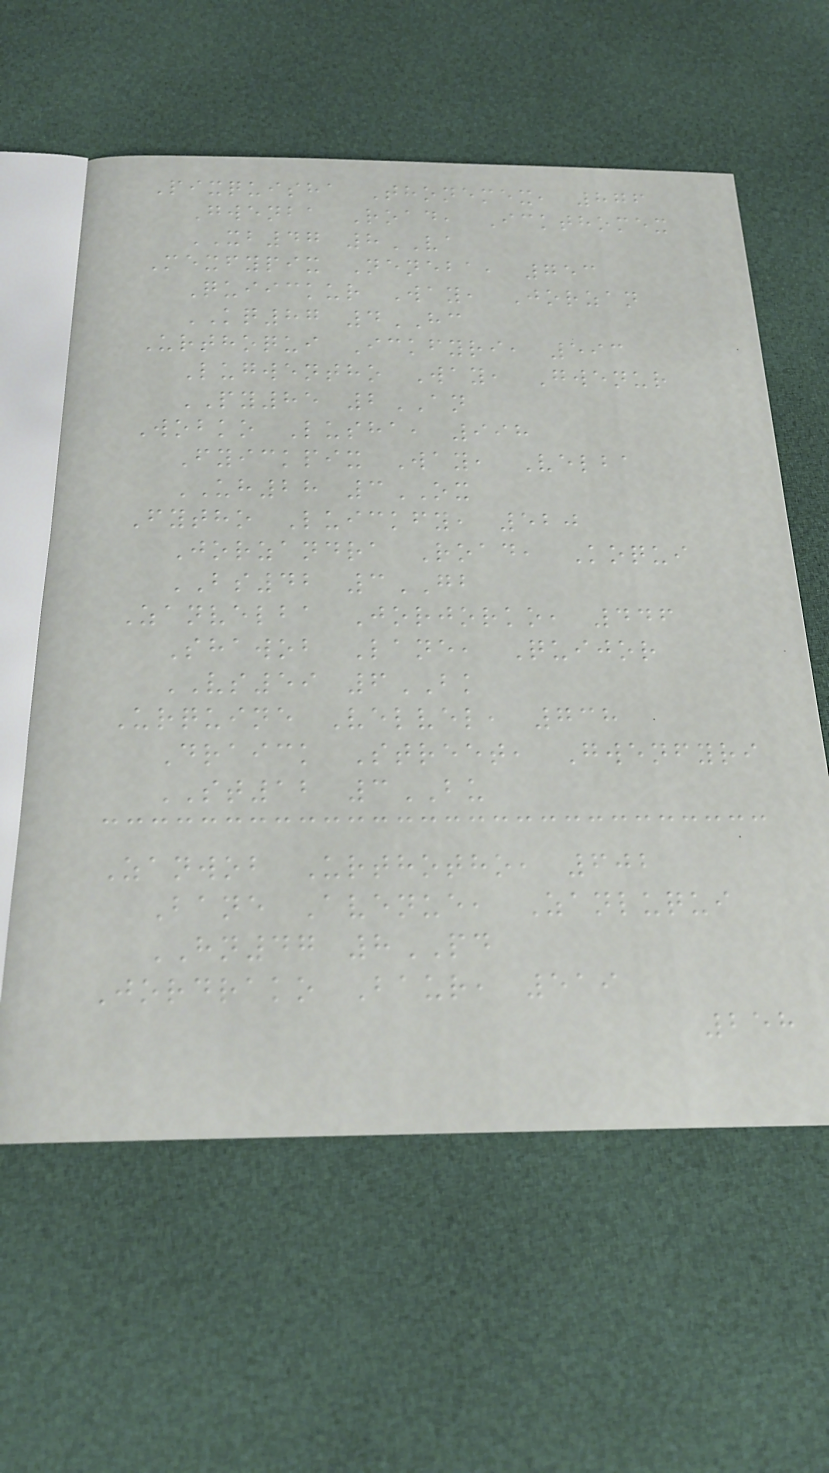Pixquisha Thonemex, 876
Gwenba Road, Ickthomex
XB47 8VA
Mexfypix Neneba, 753
Quiickur Way, Jorzan
KQ87 4HC
Urthoqui Ickfyri, 593
Lugwentho Way, Gwenur
PY85 2AN
Wobko Lusha, 998
Fyickpix Way, Velba
UH28 3OX
Fytho Luickfy, 520
Jorzandra Road, Koqui
BS42 3GB
Zanvelba Jorjorko, 446
Shawob Lane, Quijor
VS59 6BK
Urquine Velvel, 738
Draick Street, Gwenfyri
ST12 3BU
Zanwob Urthotho, 602
Bane Avenue, Zanluqui
HN47 8PD
Jordrako Baur, 519
258
